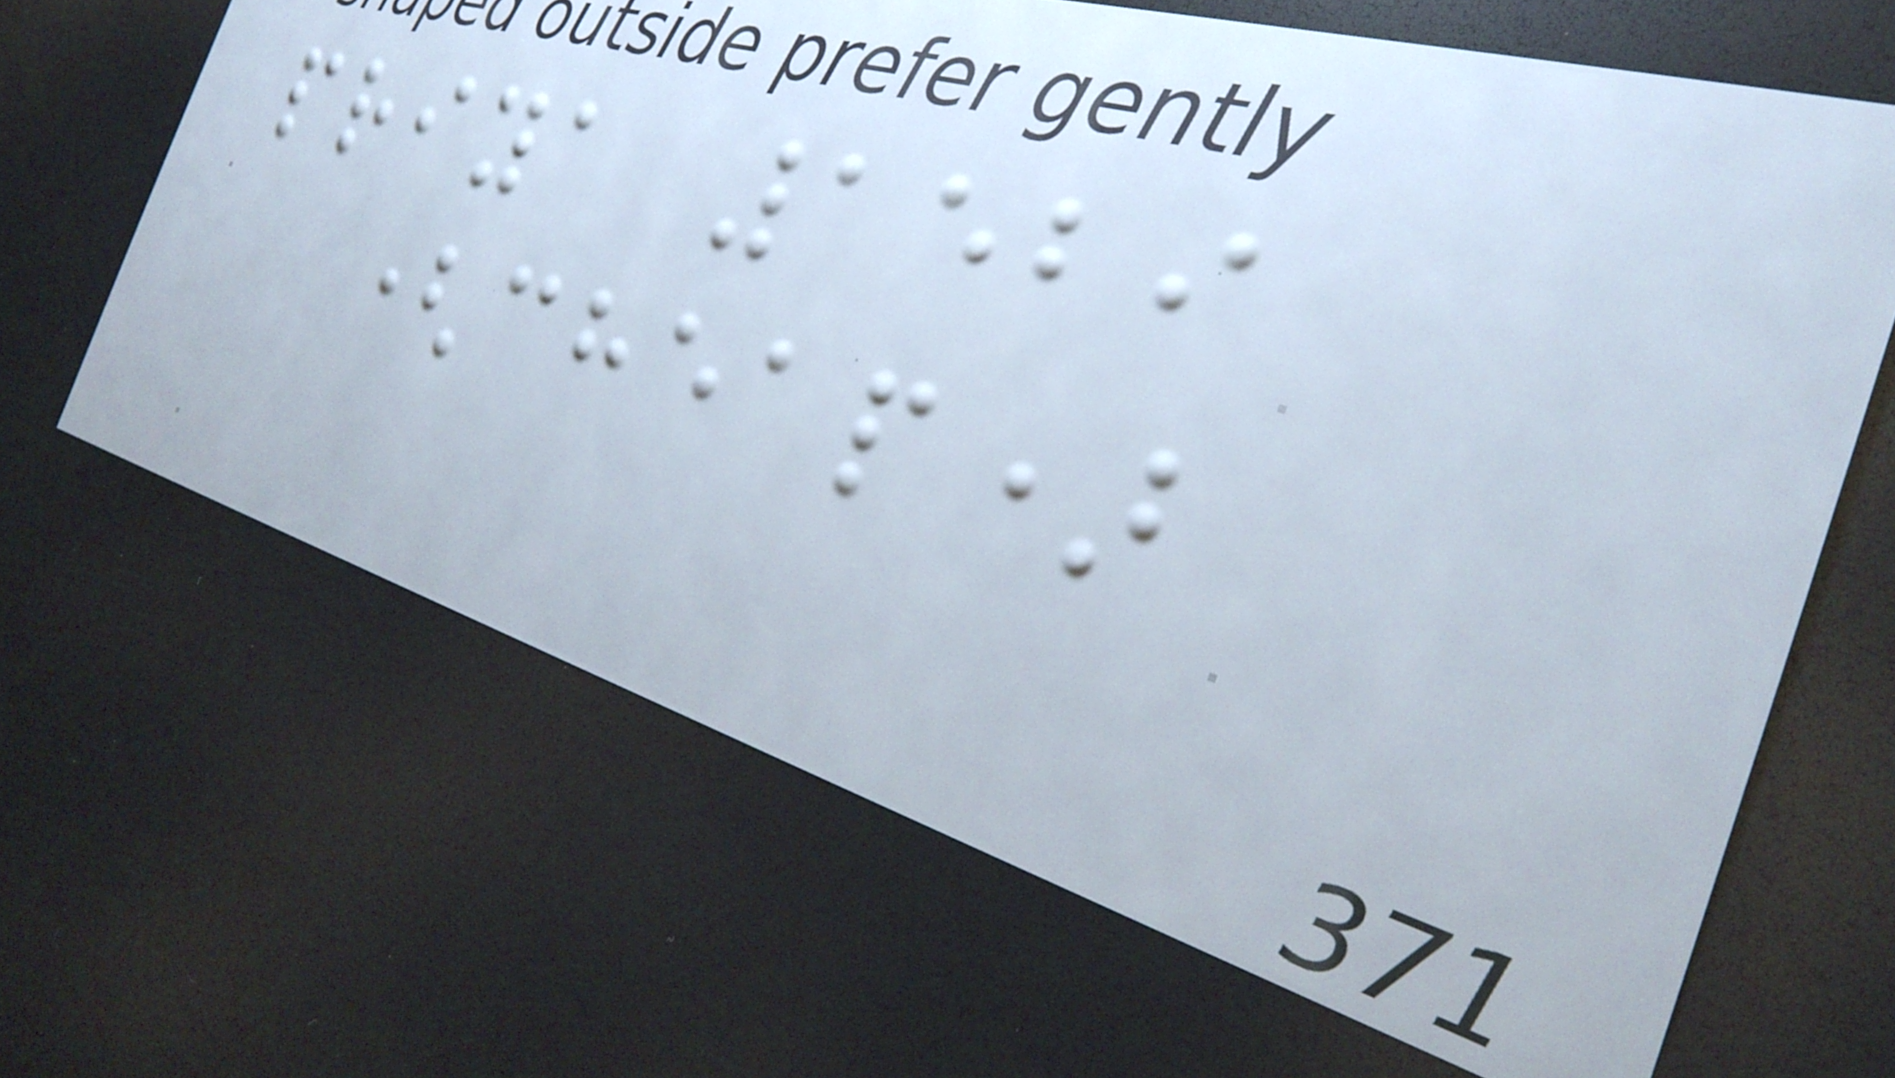priya 1529
(cheap)
